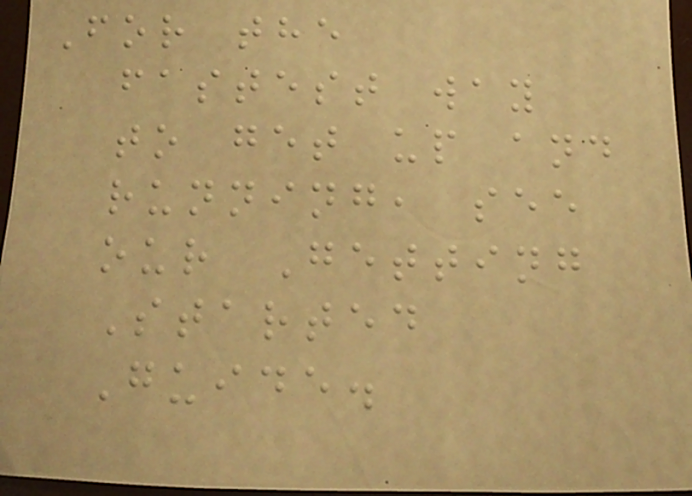For the
fastest way
to get up and
running, see
our Getting
Started
Guide.
